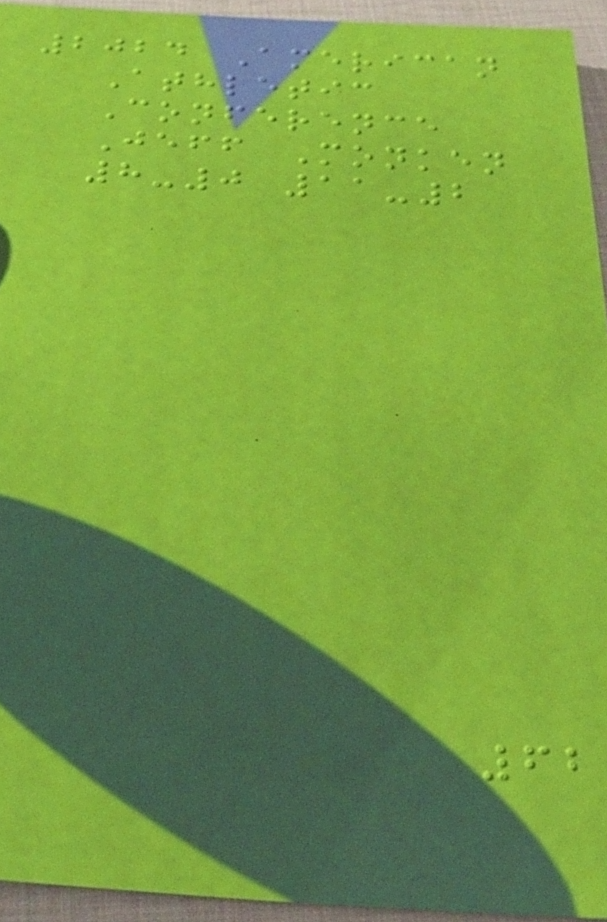2024 American
Athletic
Conference
Jeff Monken
8-0 11-2
62
